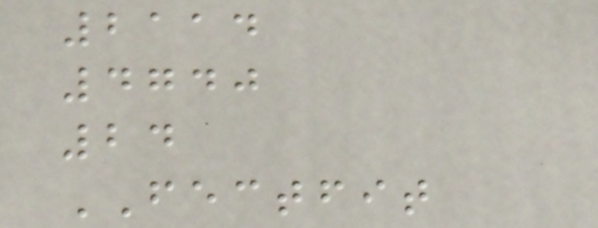2114
4740
24
FECTFIT
